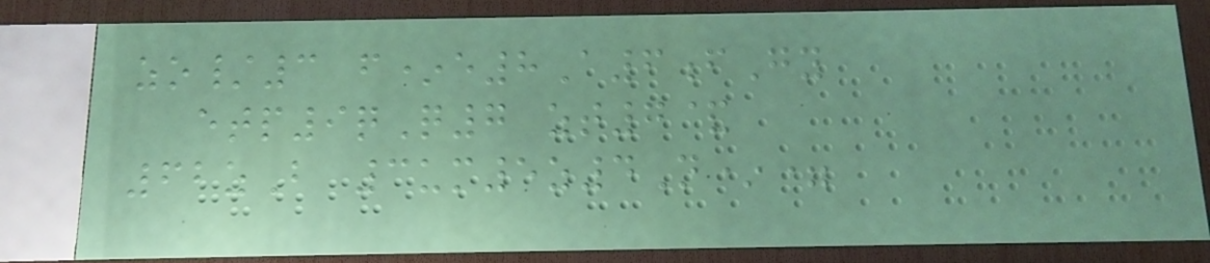zo/3 f*e8A6fGy
etp9qQ7 zt7&
62zB 3um5z4N*=
